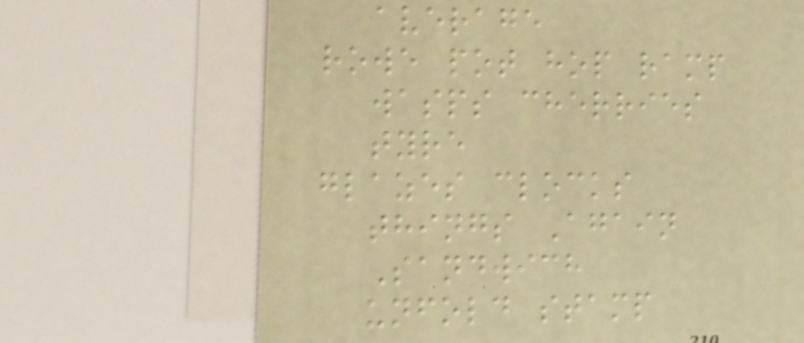average
rowe pot hop ramp
wasps cherries
tyre
glazes clocks
things Again
Sandwich
unfold stamp
